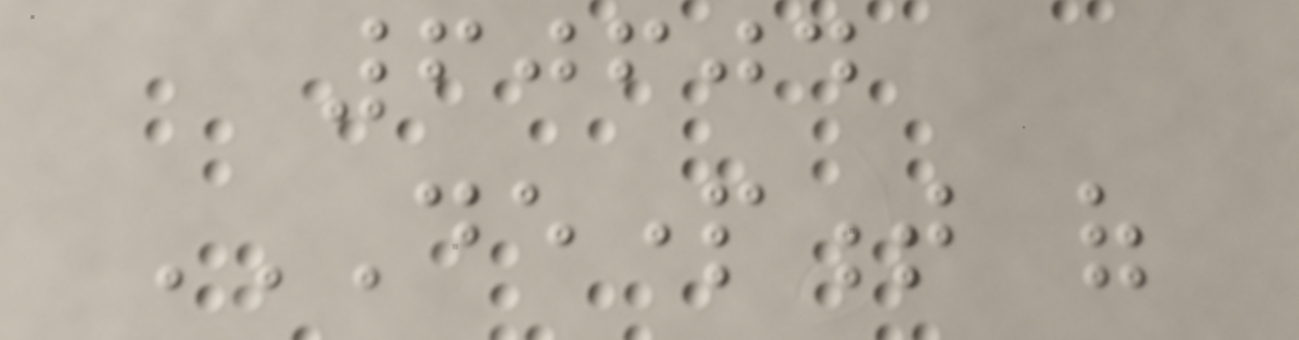60604
DEPARTMENT OF
